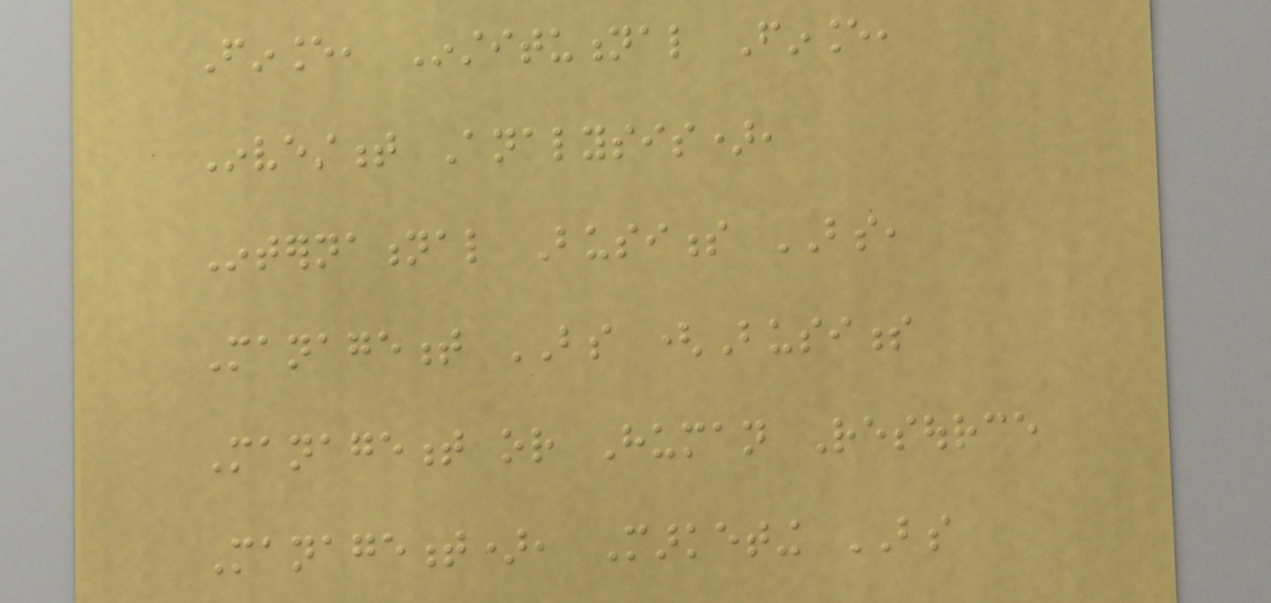Finance, Institutional Finance,
Investment Analysis),
International Business BS,
Management BS (Business
Management or Human Resource
Management), Marketing BS
